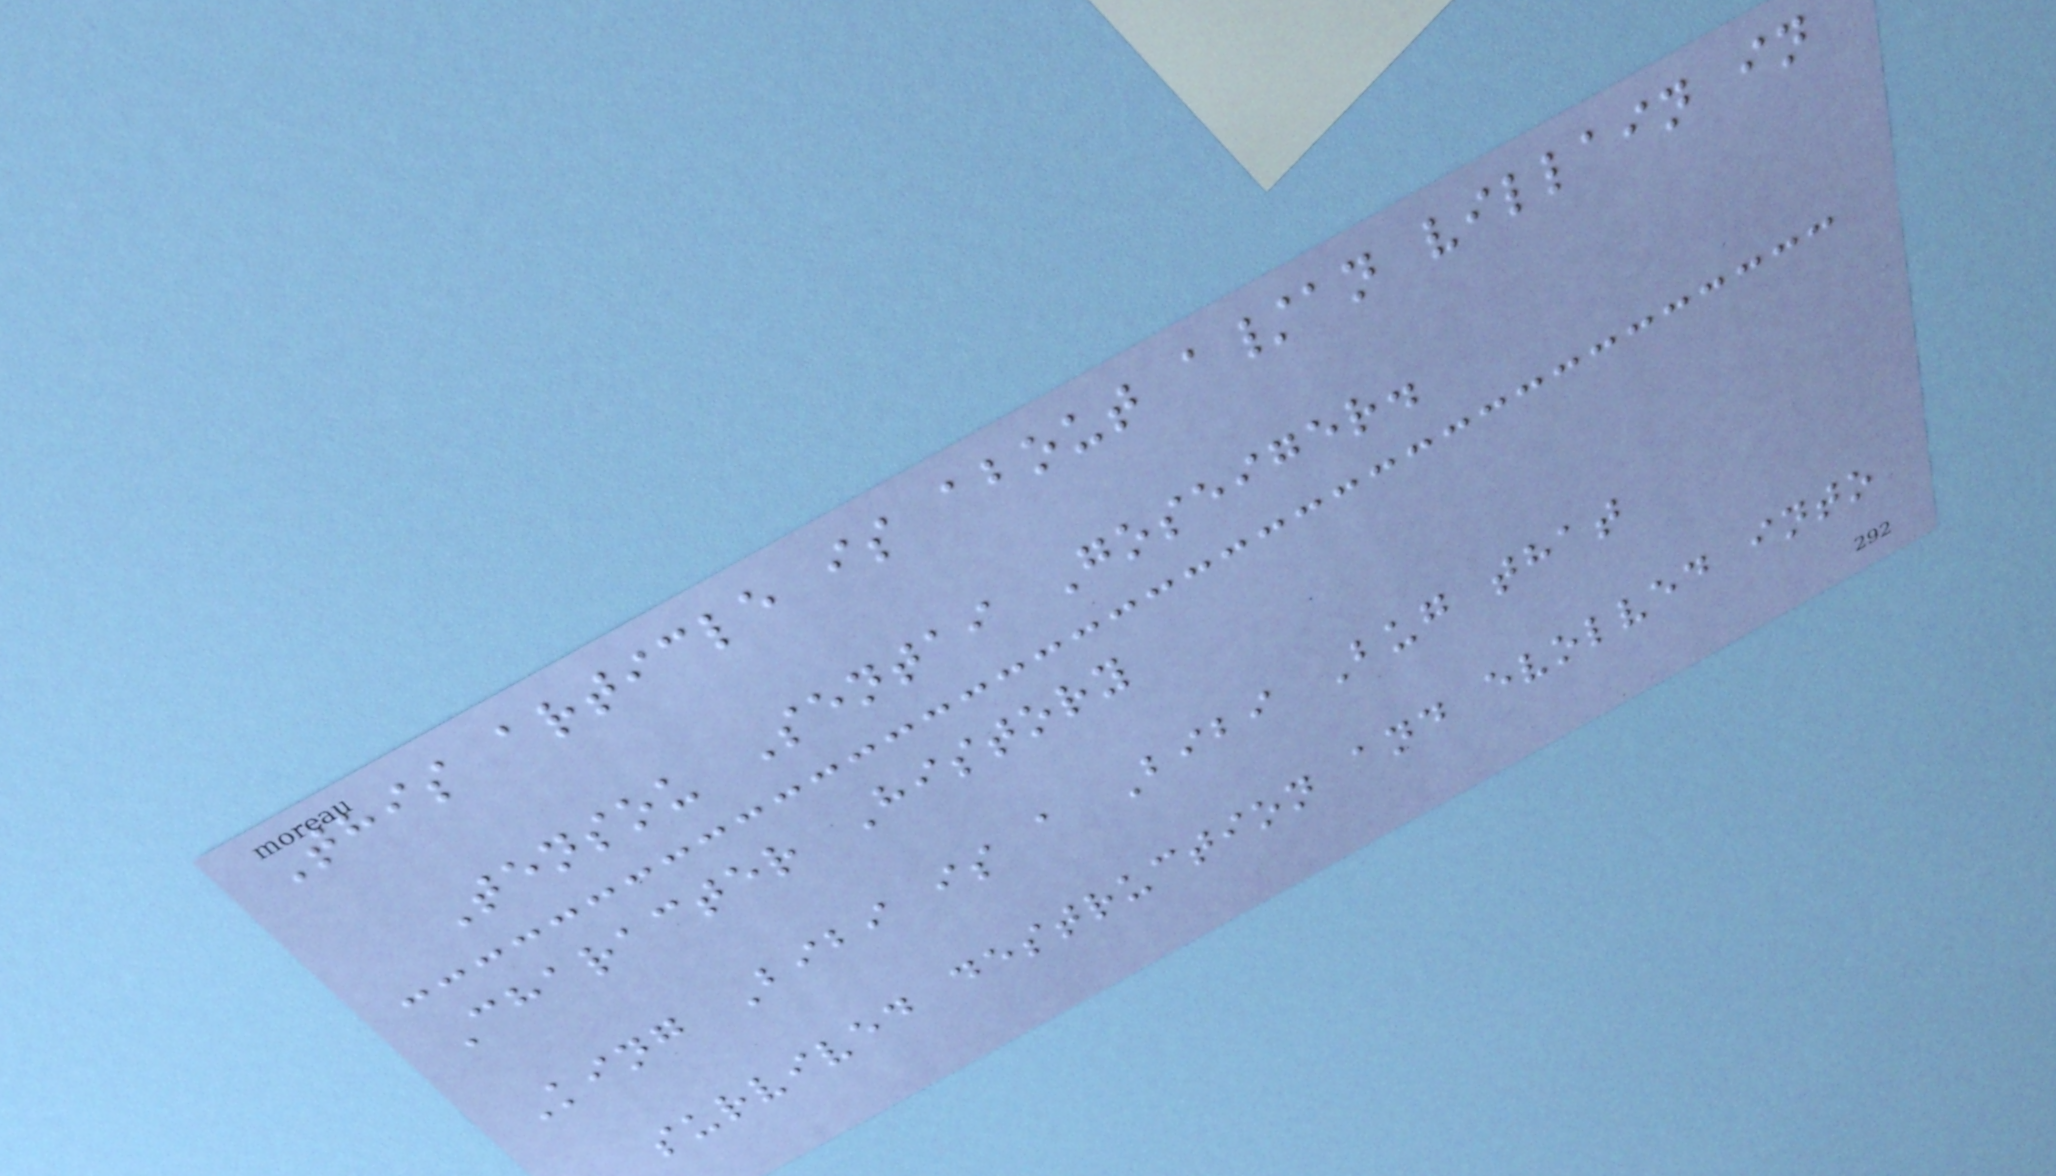This article is about a/an villain in
Tensou Sentai Goseiger.
Character History
King Bibi is a Bibi Bug that
survived destruction and evolved into
